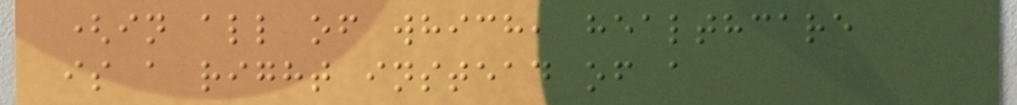(in all of which, healthcare
is a right instead of a
